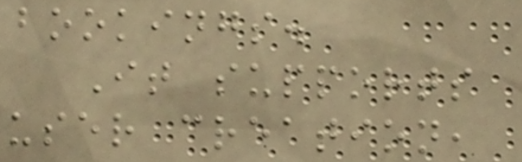bookings.
It supports
user creation,
